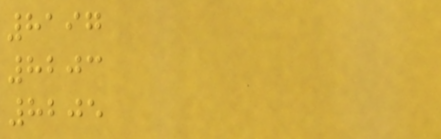8197
8203
8205
